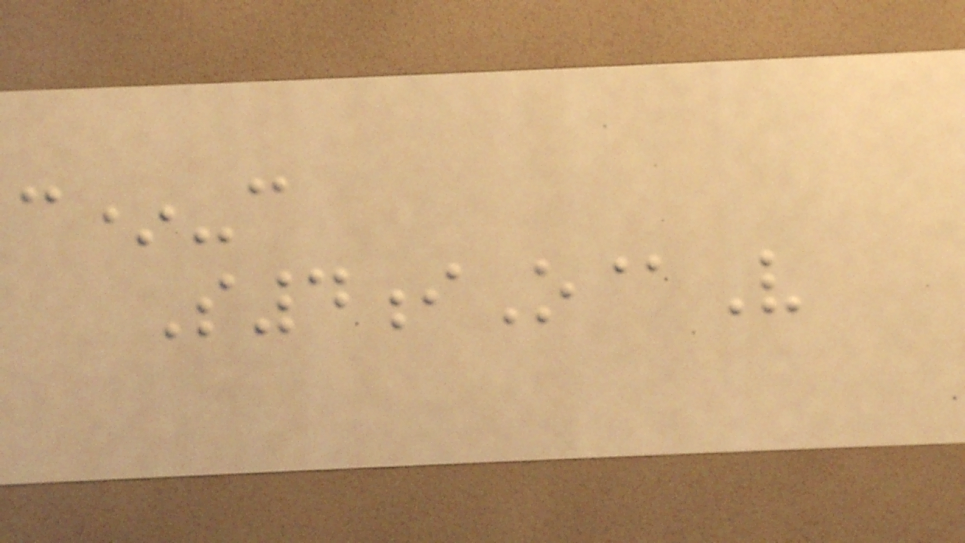c*-c
S4iO@V
